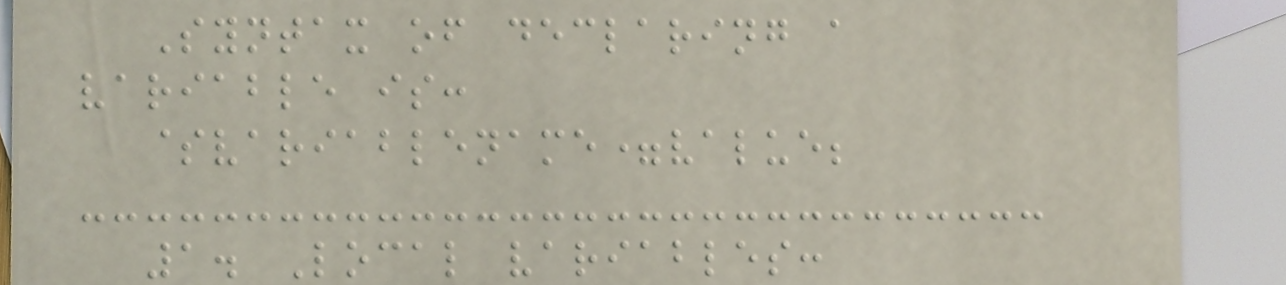Syntax of declaring a
variable is:
$variablename=value;
1. Local variables:
